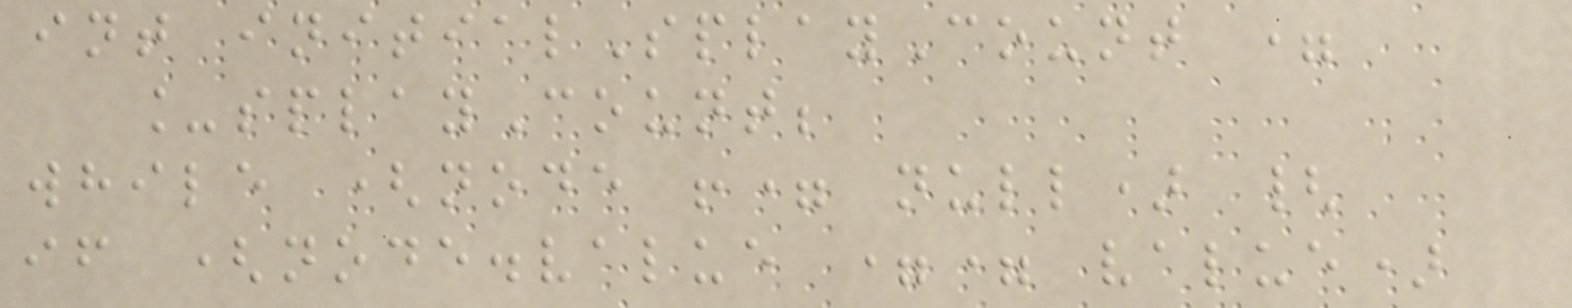int initialSplayCount =
_splayCount;
while (node != null) {
if (node.value == value)
